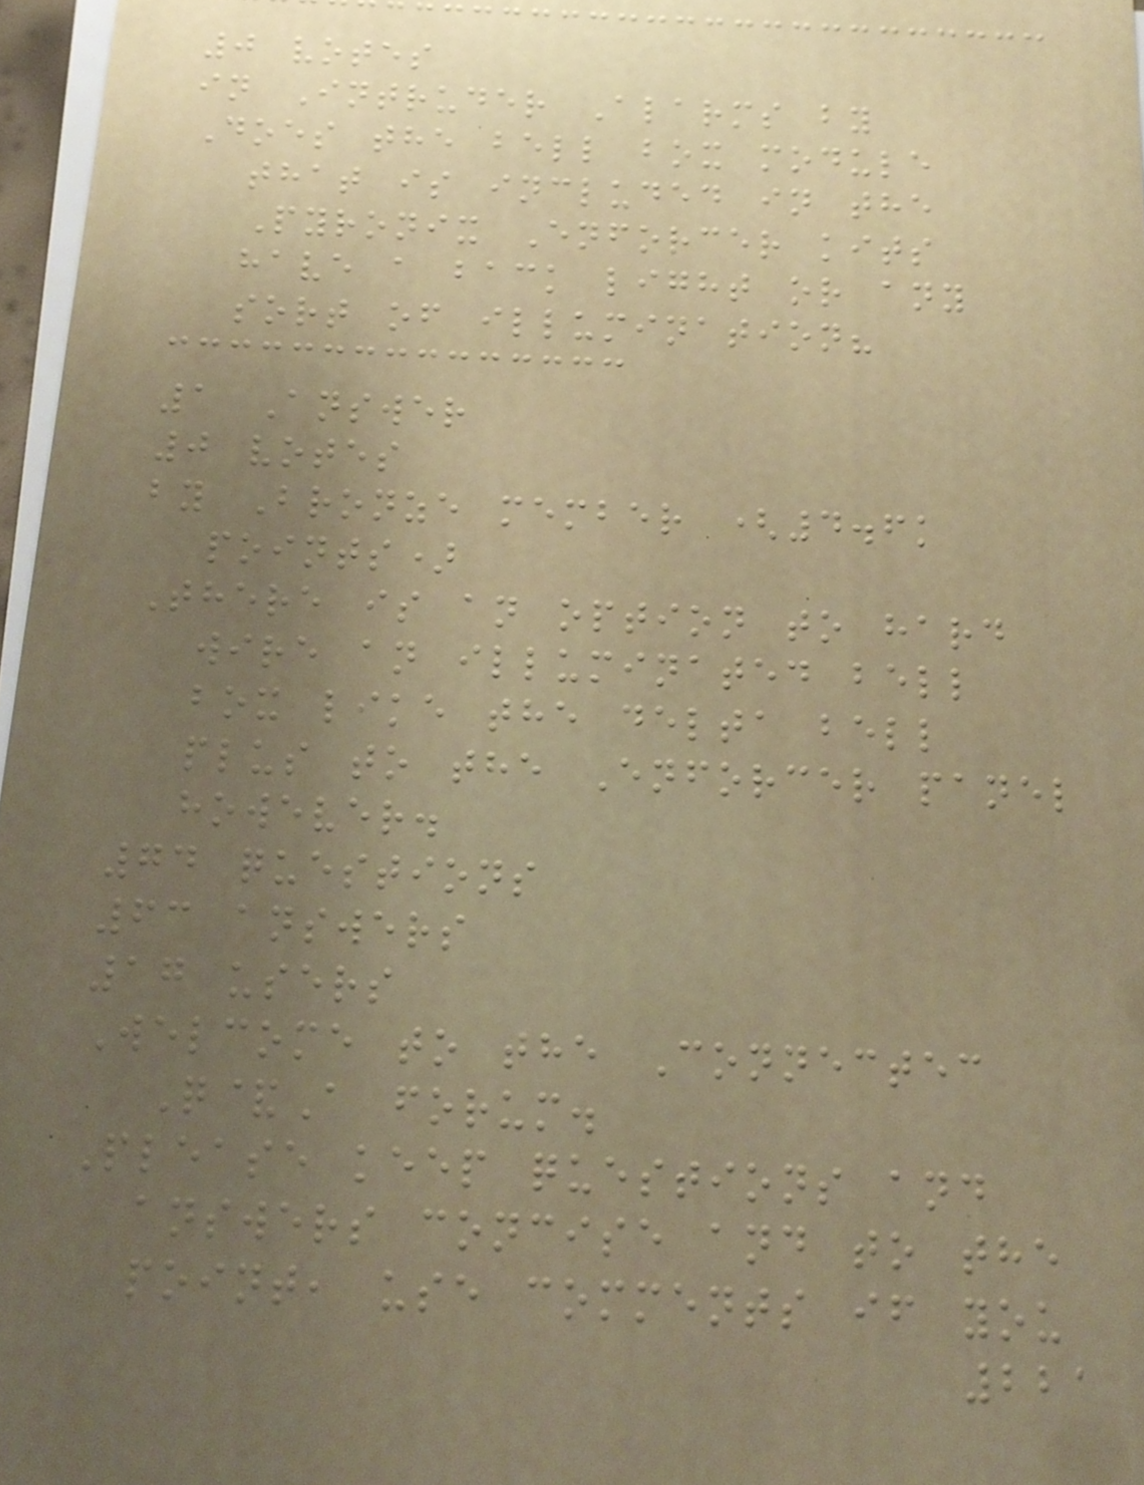0 votes
in Intruder Alarms by
Does the bell box module
that is included in the
Pyronix Enforcer kits
have a back light or any
sort of illumination?
1 Answer
0 votes
by Bronze member (4.6k
points)
There is an option to hard
wire an illuminated bell
box like the delta bell
plus to the Enforcer panel
however.
74 questions
63 answers
17 users
Welcome to the Connectec
Q&A forum.
Please keep questions and
answers concise and to the
point, use comments if you
221
